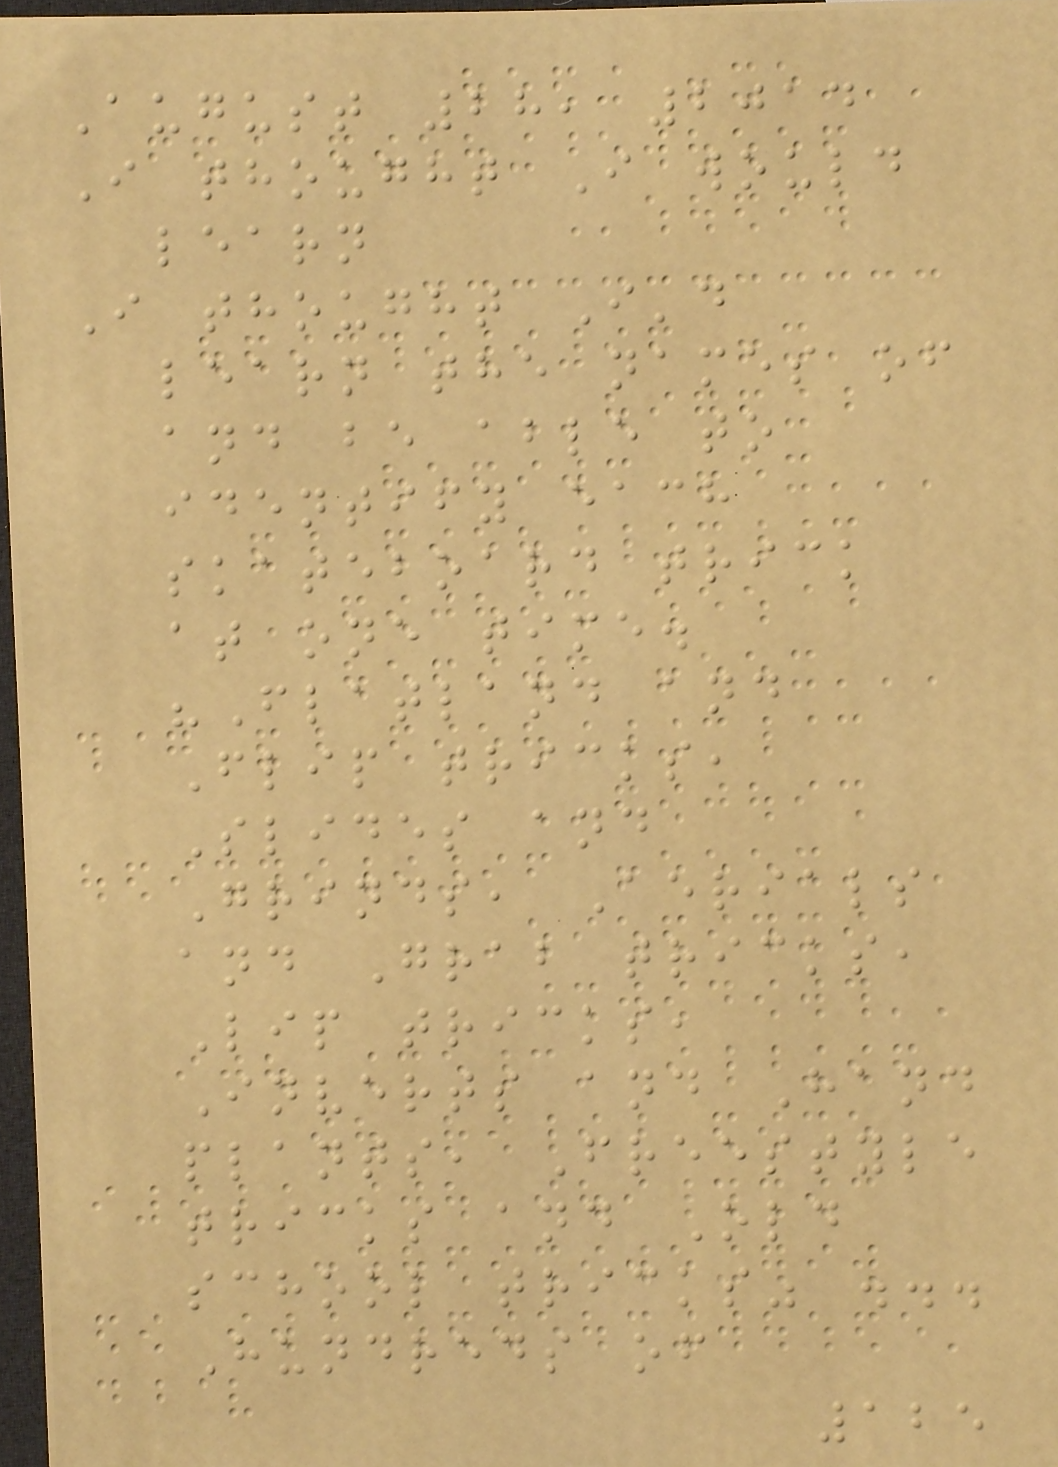August 28, 2014
I thought I would
learn
I thought I'd
learn the names of
and be able to
identify each
skateboard trick
at one time.
"Flatland and
Flip tricks,
Slides and
Grinds, Aerials
and Grab tricks,
Lip tricks,
Inverts and Hand
plants, Freestyle
tricks and Old
school tricks" ...
Hundreds of
125
